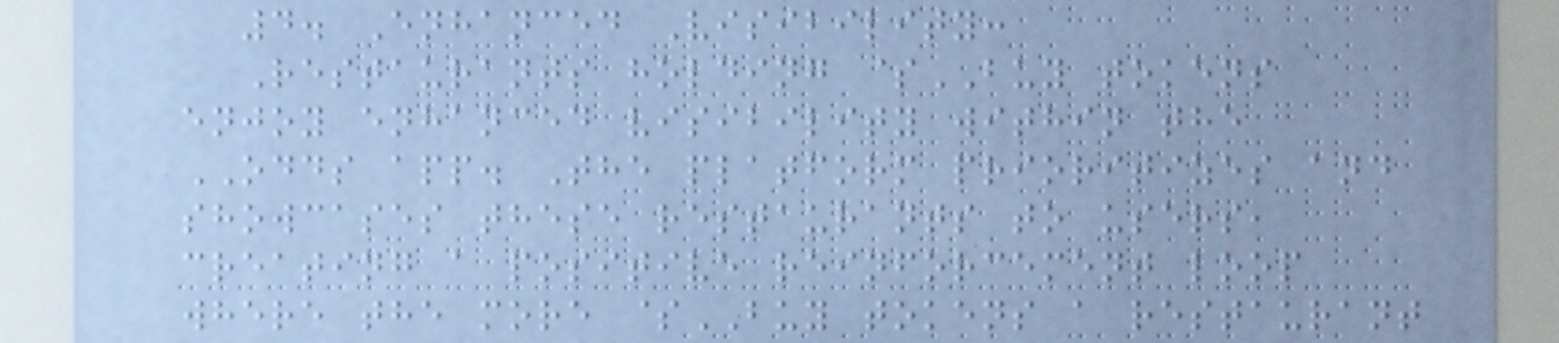4. Enhanced Visibility:
Restaurants holding $BUY tokens
enjoy enhanced visibility within the
ODDS app. The platform prioritizes and
showcases these restaurants to users,
creating a positive reinforcement loop
where the more $BUY tokens a restaurant
